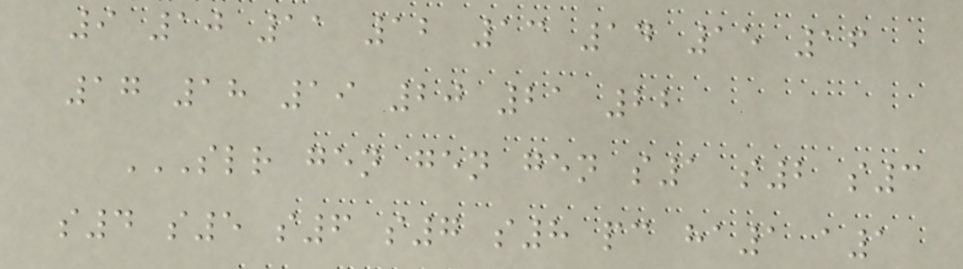9 10 11 12 13 14 15 16
17 18 19 20 21 22
SLR GEN GEN GEN S1 S2 S3
S4 S5 S6 S7 S8 PC HA1 A1
